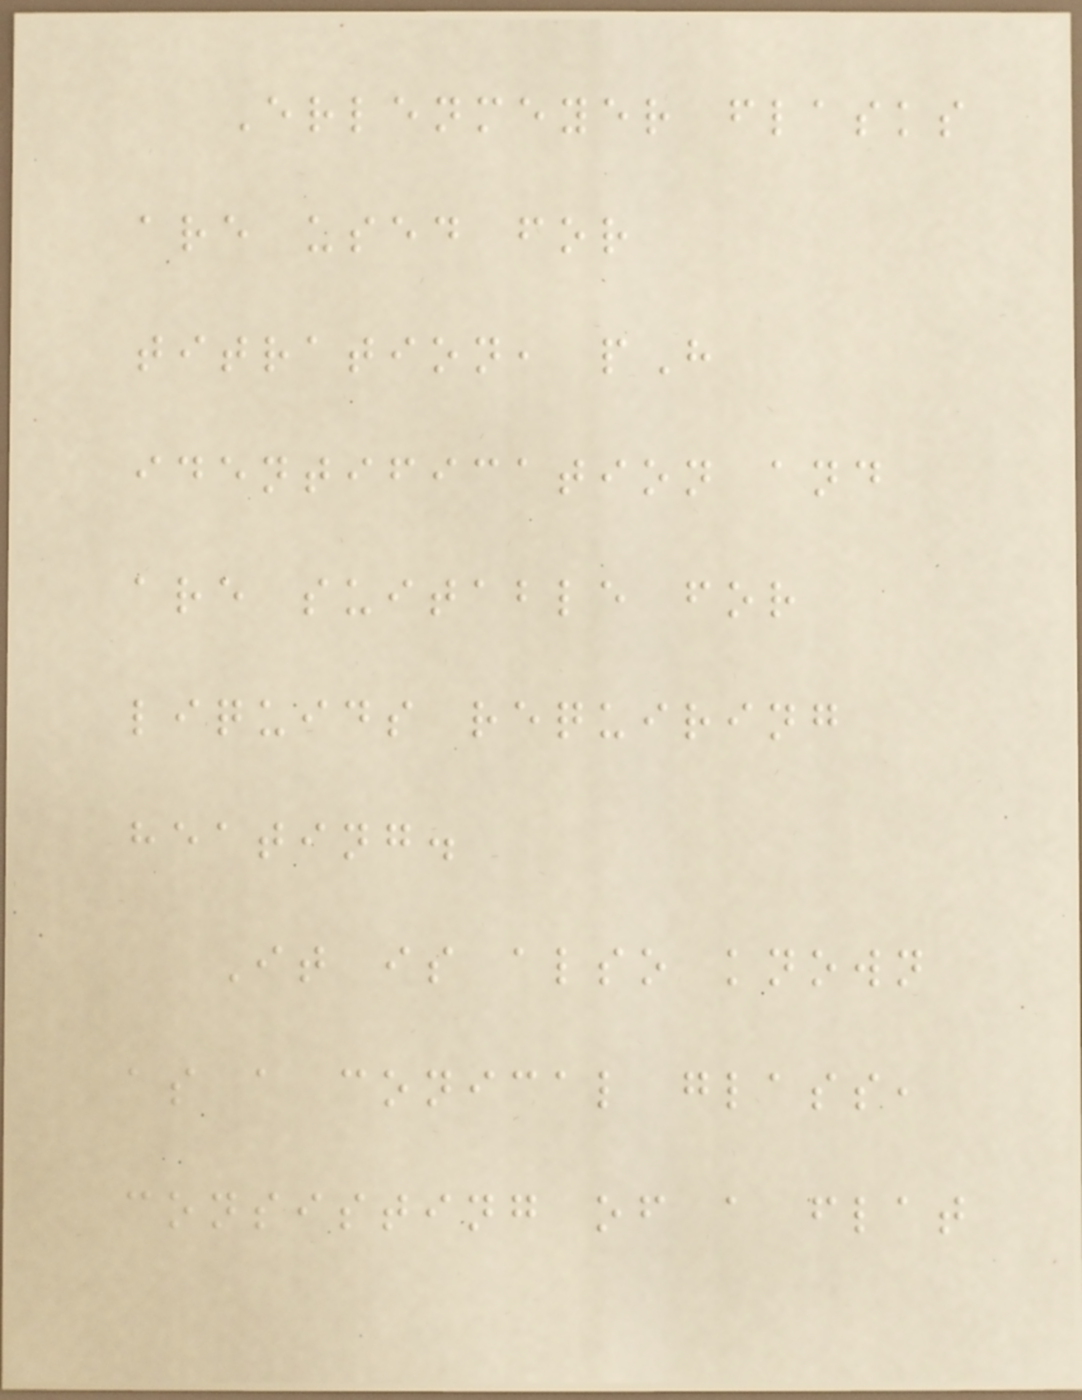Erlenmeyer flasks
are used for
titration, pH
identification and
are suitable for
liquids requiring
heating.
It is also known
as a conical glass,
consisting of a flat
